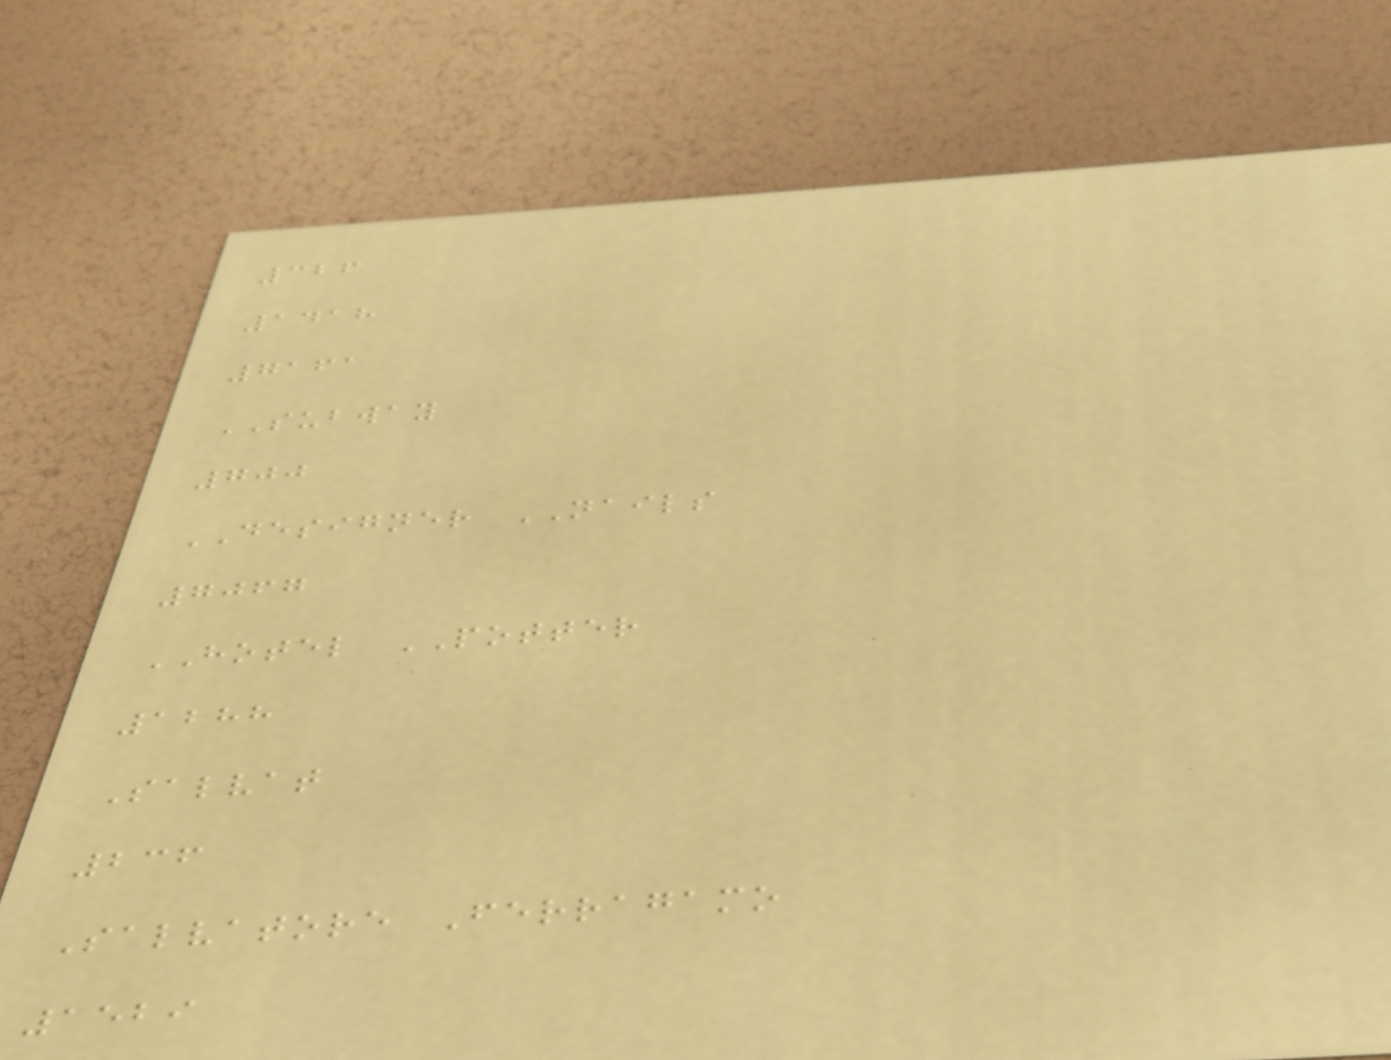326
1418
7161
SUBWAY
700
DESIGNER NAILS
7067
HOTEL POTTER
1288
Salvat
236
Salvatore Ferragamo
1529
